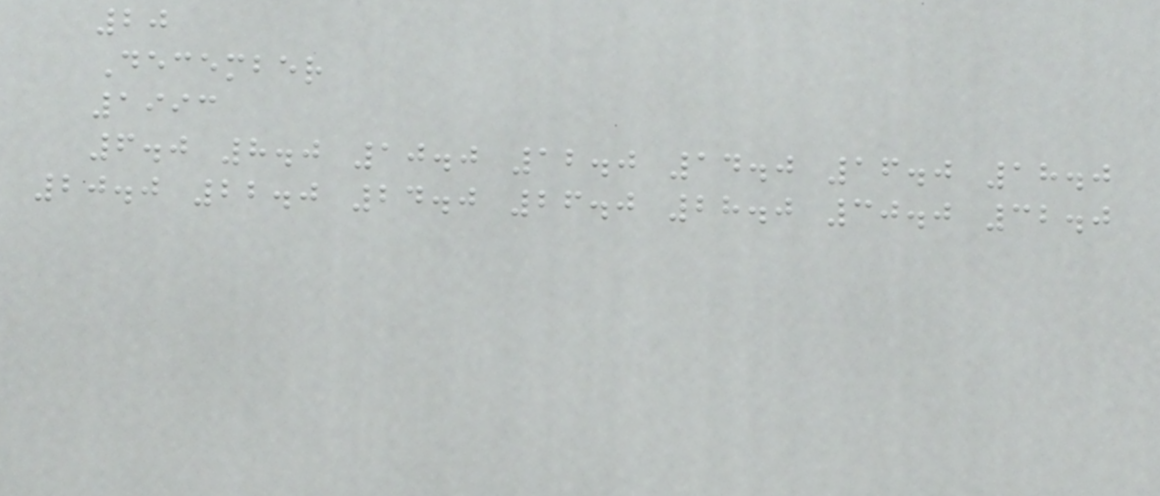20
December
1993
6.0 8.0 10.0 12.0 14.0 16.0 18.0
20.0 22.0 24.0 26.0 28.0 30.0 32.0
